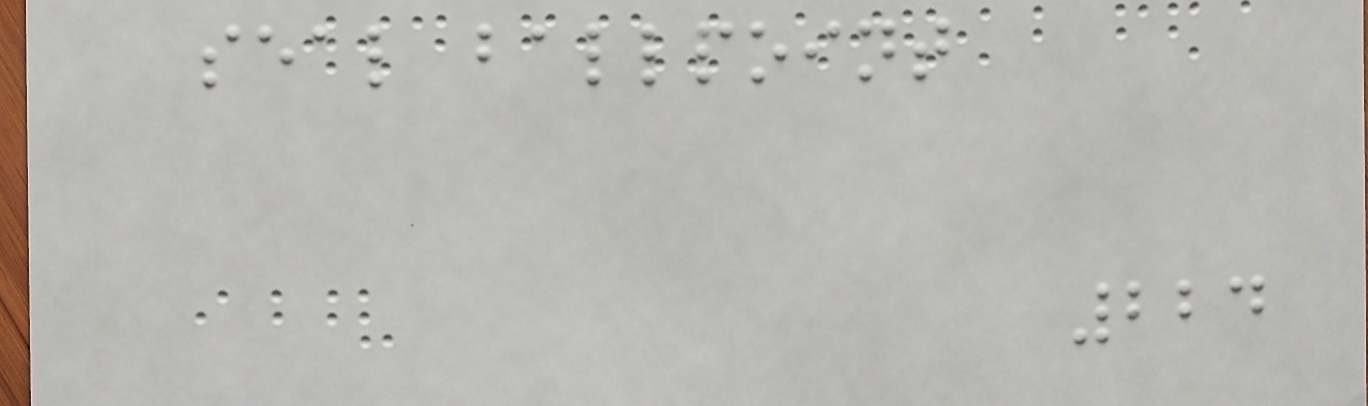seal ballpoint
224
